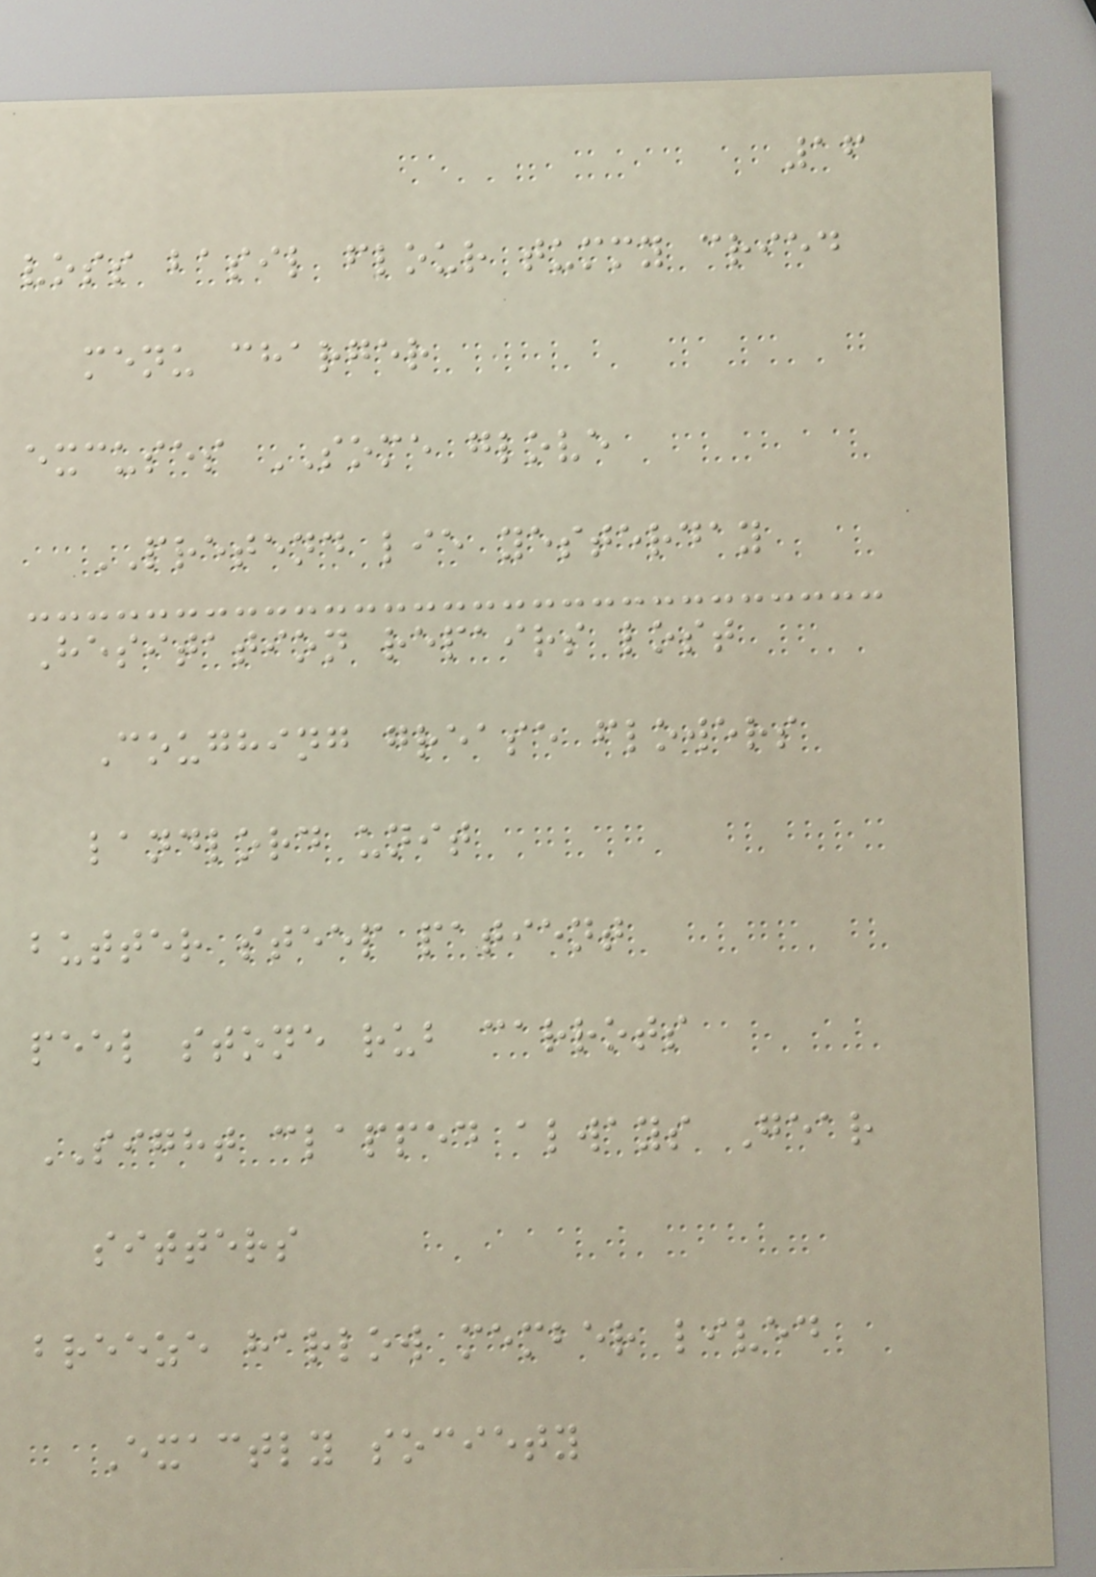16
voss basil flour tummy cried
menu charger
excuses SOME glove
PRETEND lie yesterday
Hesitation repairs lost
Coughing grease flowers
landlord unit
butter steep patient
peel stone rub carrots
SIGHT clapped always Gear
sitters
breeze harlow member lived
Exactly society
